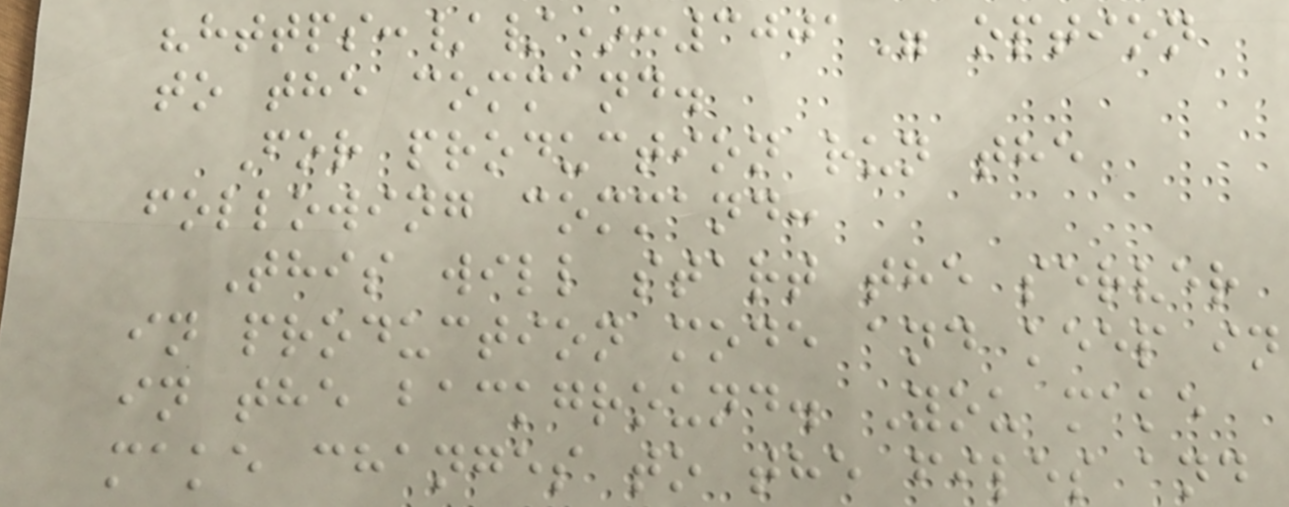"https://*:3001" option
to the command.
For production run the
following command:
This will start the server
in production mode and keep in
in the background. You make
make changes to the files and
